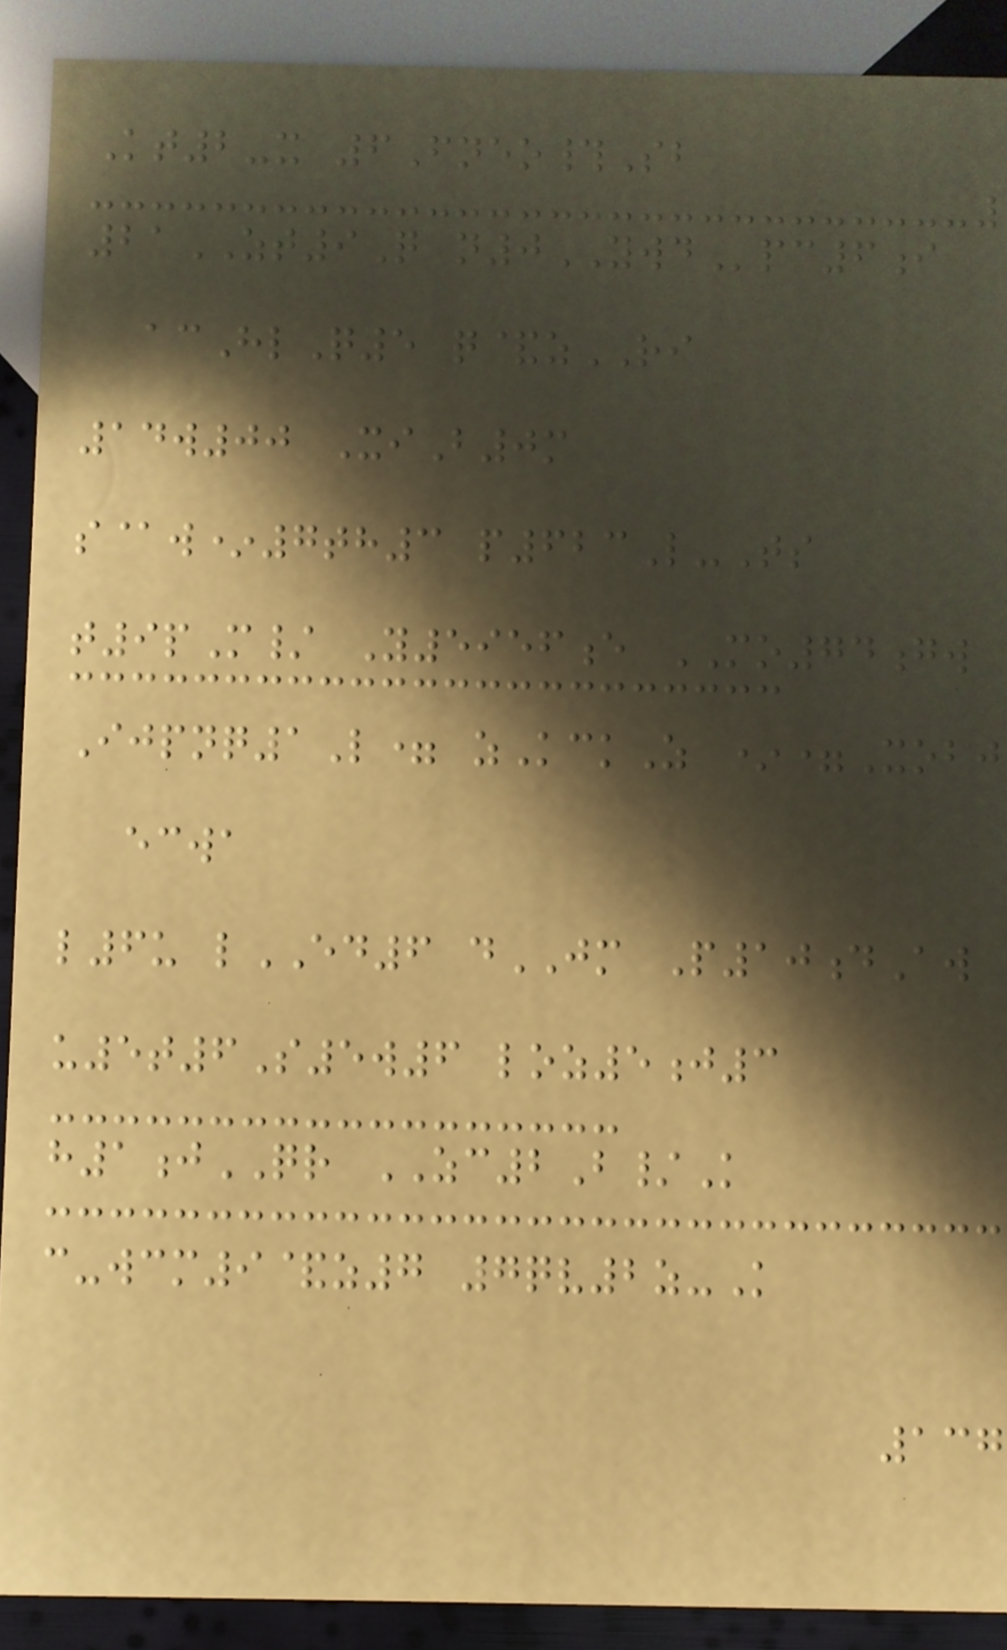Kt2-x 6Fneo#Sb
21ZT9Q n0YWDpc6i
acHlQ5 q&zRI
14w00 XiB0m
s@w*7th3 p623L-Ts
t9pM/ Y5956e MO74gw
Ijpnq1L= zKckZ *=Xobj
ecwa
l6u lED6 dJM P10dAw
u5t6S5w6 loz5j3
h1jQR ZC2B/K
c-wcm9&z7 7qv2z-K
137
